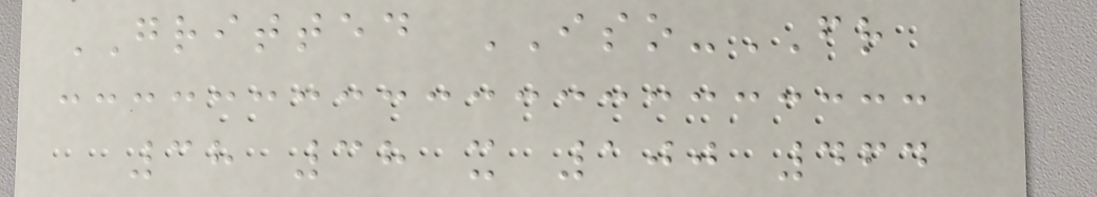GRITTED ISO-FR
38 38 x 100 464
